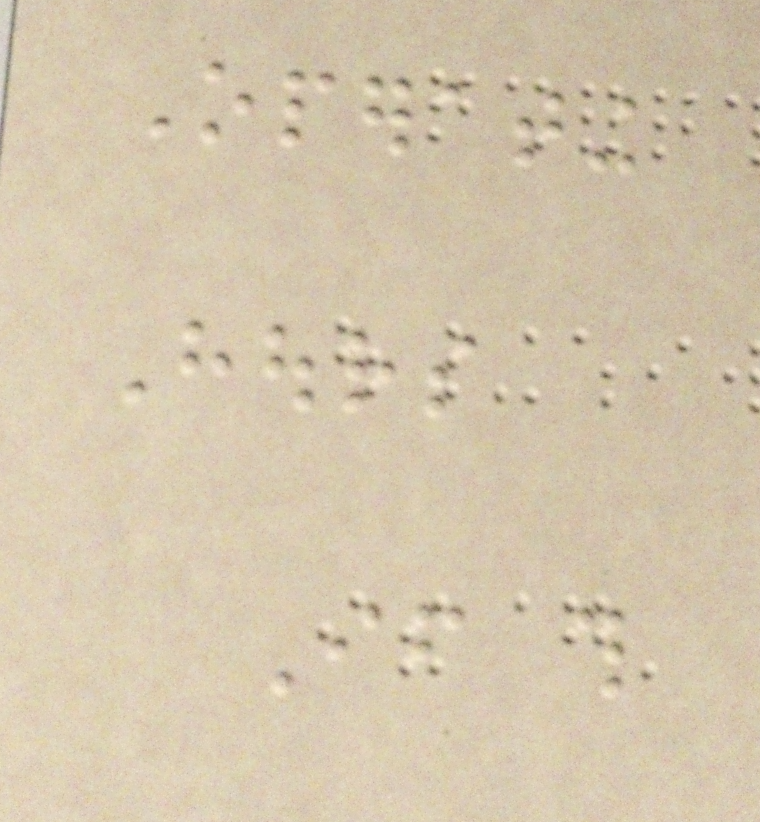Operating
Hours
If this
